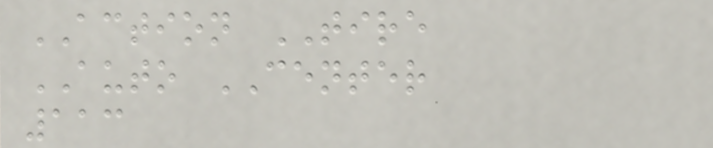ACTION TIRE
AUTO CENTER
113
